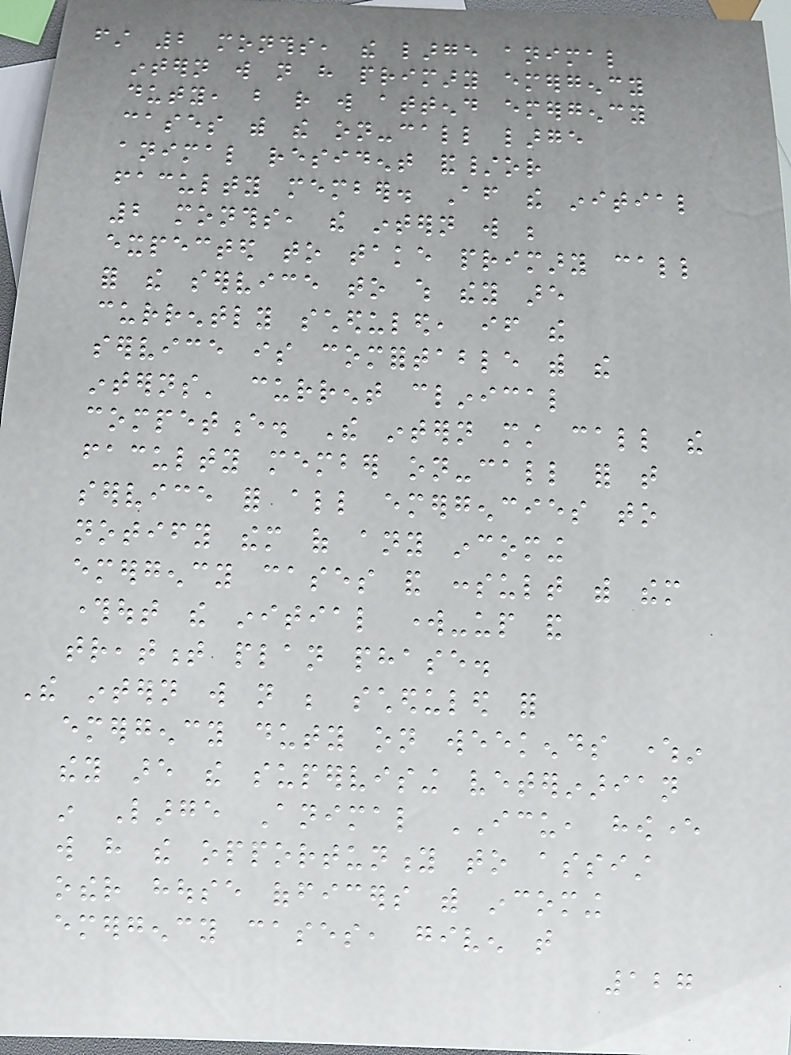first 2 months, the large animal
intern will not have primary emergency
duty, but rather will attend emergency
cases with the on-call large
animal resident and/or
faculty member. After the initial
2 months, the intern will be
expected to take primary call
for the service to which they are
currently scheduled, if the
service is comfortable with the
interns' current clinical
competence. The intern must call the
faculty member on-call for that
service for all emergencies to
notify them of any incoming
emergency cases and consult with them
throughout the initial work-up and
treatment plan phase.
The intern will not be scheduled for
emergency duty on weekends wherein
they are the supervising veterinarian
in Large Animal ICU, however
will have the opportunity to assist
other house officers with incoming
emergency cases, given that
127
